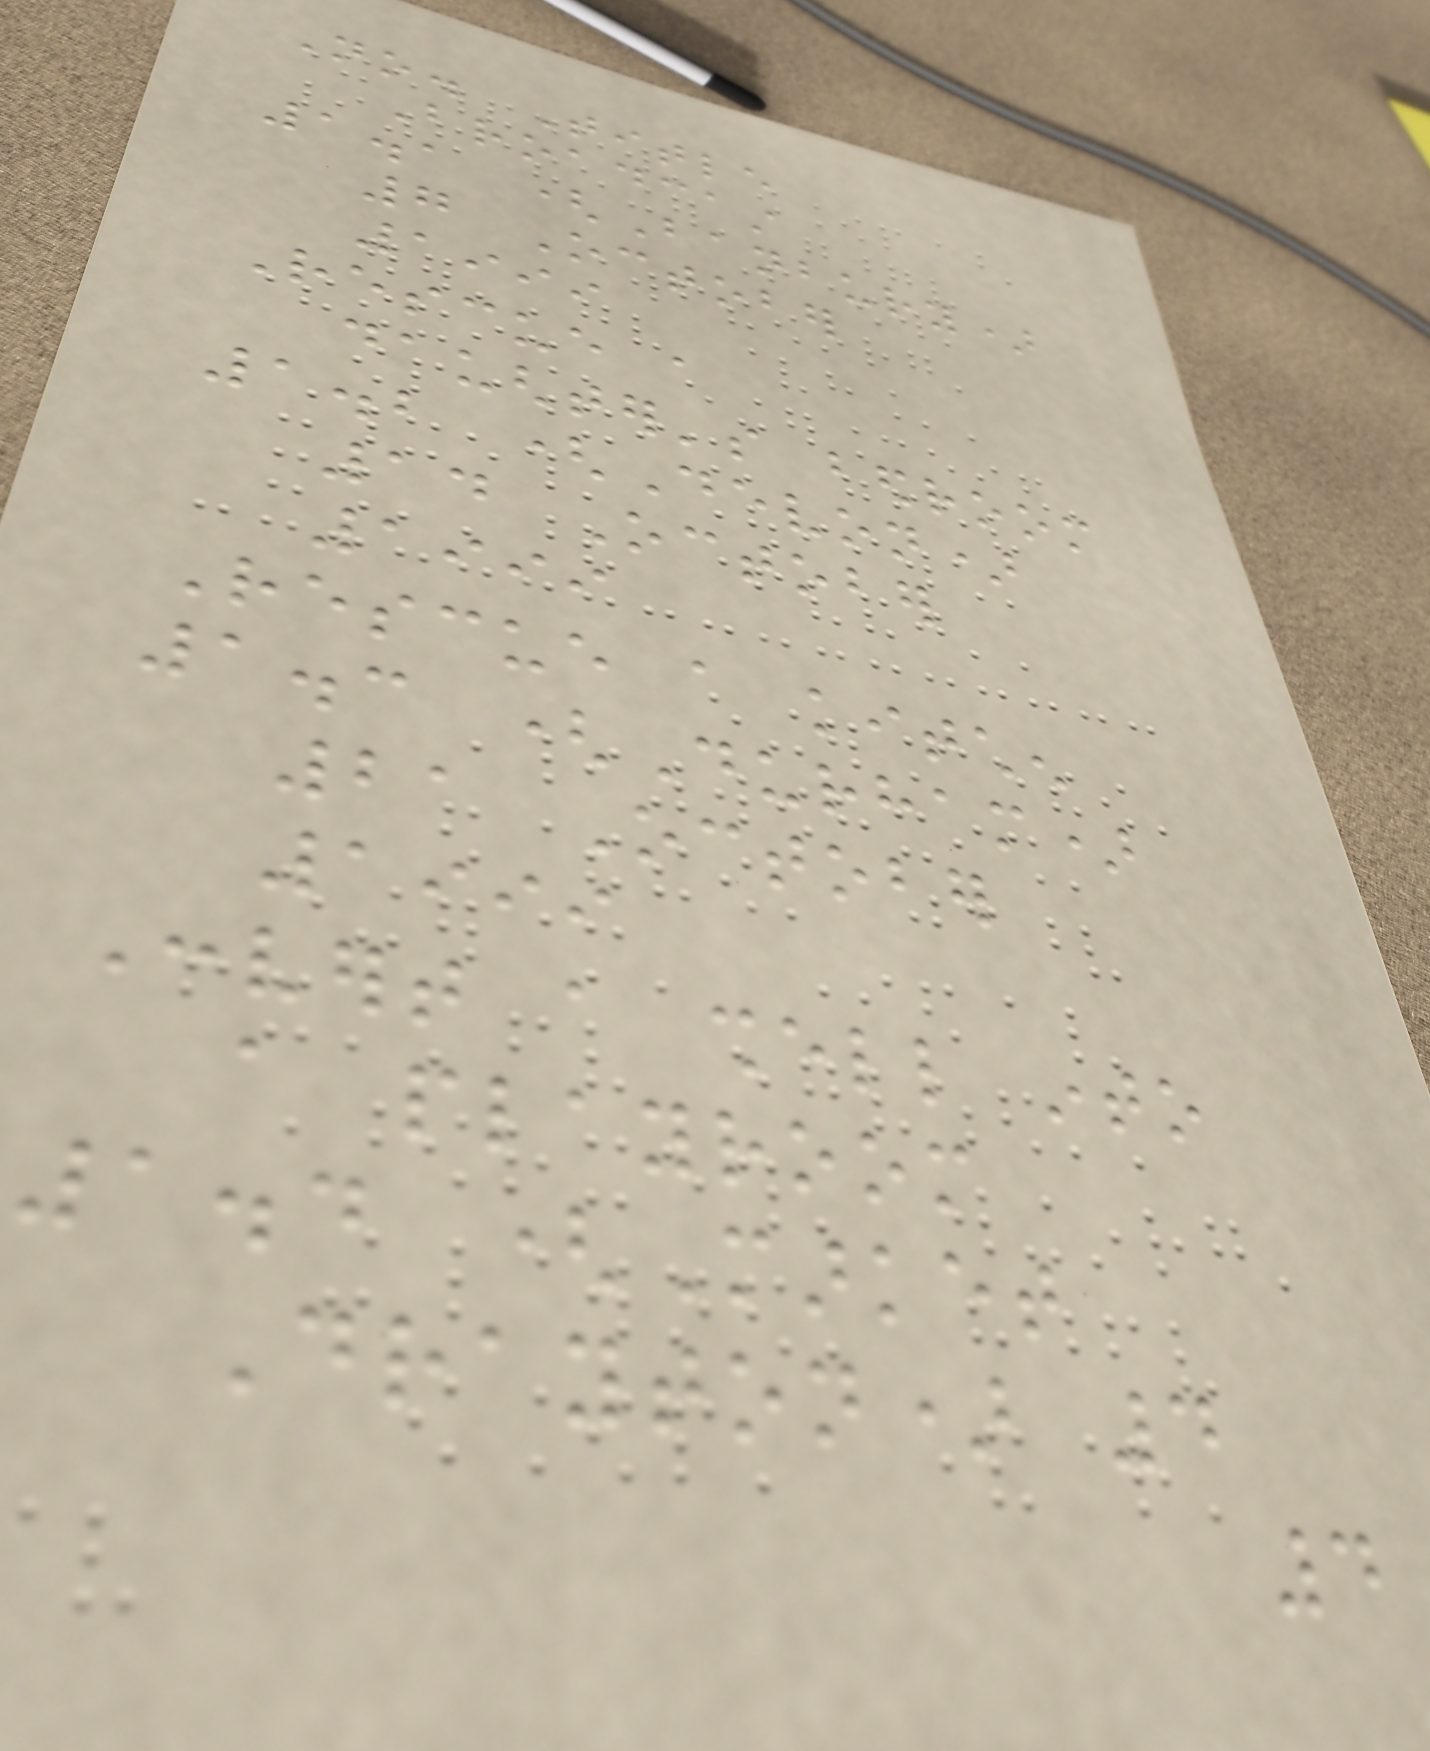No. Title
Broadcast
1.1 (Banbury)
7 October
1999
Rescue a
daughter's bedroom
1.2 (Devon)
14 October
1999
Rescue a kitchen
1.3 (Durham)
21 October
1999
Convert a shell into
a playroom
1.4 (Market
Drayton) 4
4
